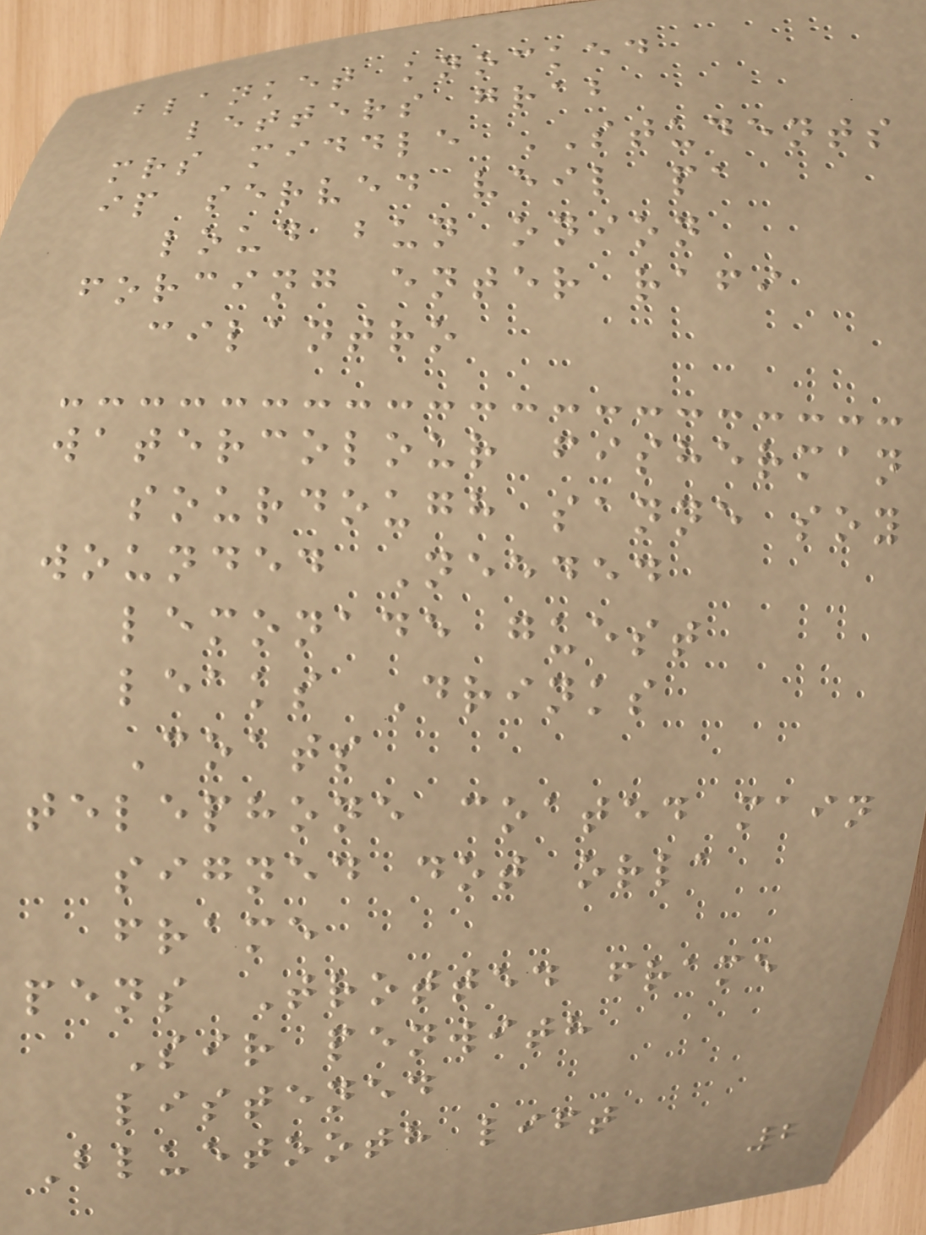blanket knocked
letters grab
mrs middle STUDENTS
ip served veil pa
loud bun onion
forcing enter rafi
cilantro
watercolour fisherman
sourdough sanne soy
wounded Needed
lemonade guest
leaks Drinks
Coats
telephone coated main
signed dot orla
frame
pens Trotted frame
Sir penwith
listened
Bluetooth lift
2
